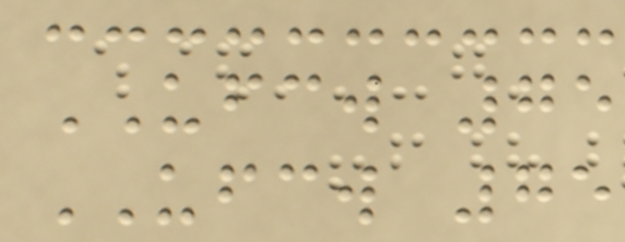UFCW 75
UFCW 75
